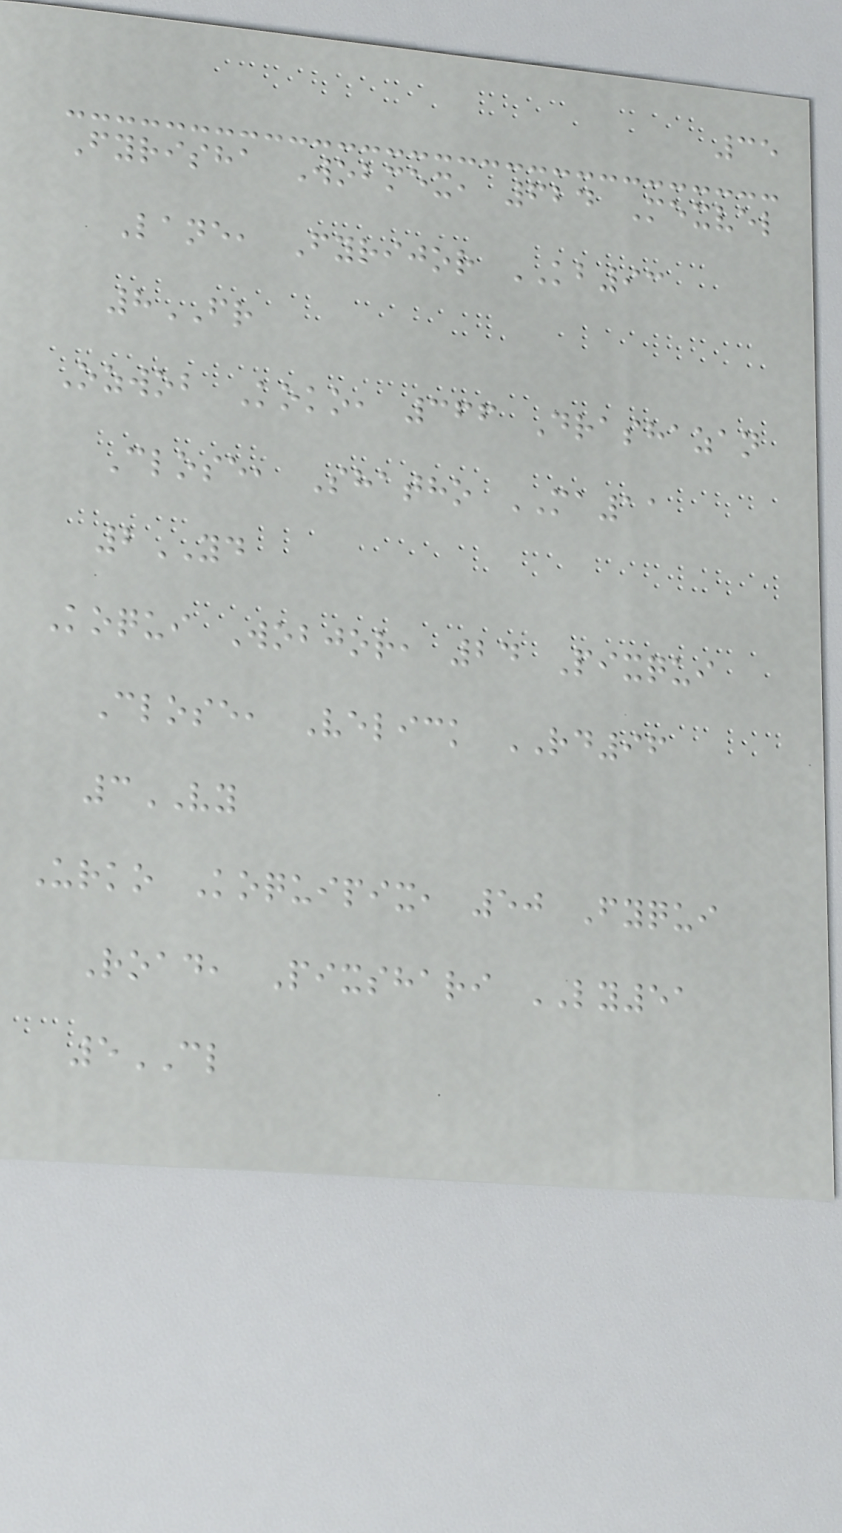35
Fyrisha Wobmex, 624 Mexvel
Lane, Fyrijor KB93
8FR
Ozwob Koko, 366 Drashazan
Close, Shatho MA11
2YD
Koqui Wobjor, 24 Pixqui
Close, Velick RD96
3VY
Urko Koquipix, 50 Fyqui
Road, Pixshari LY51
5CL
